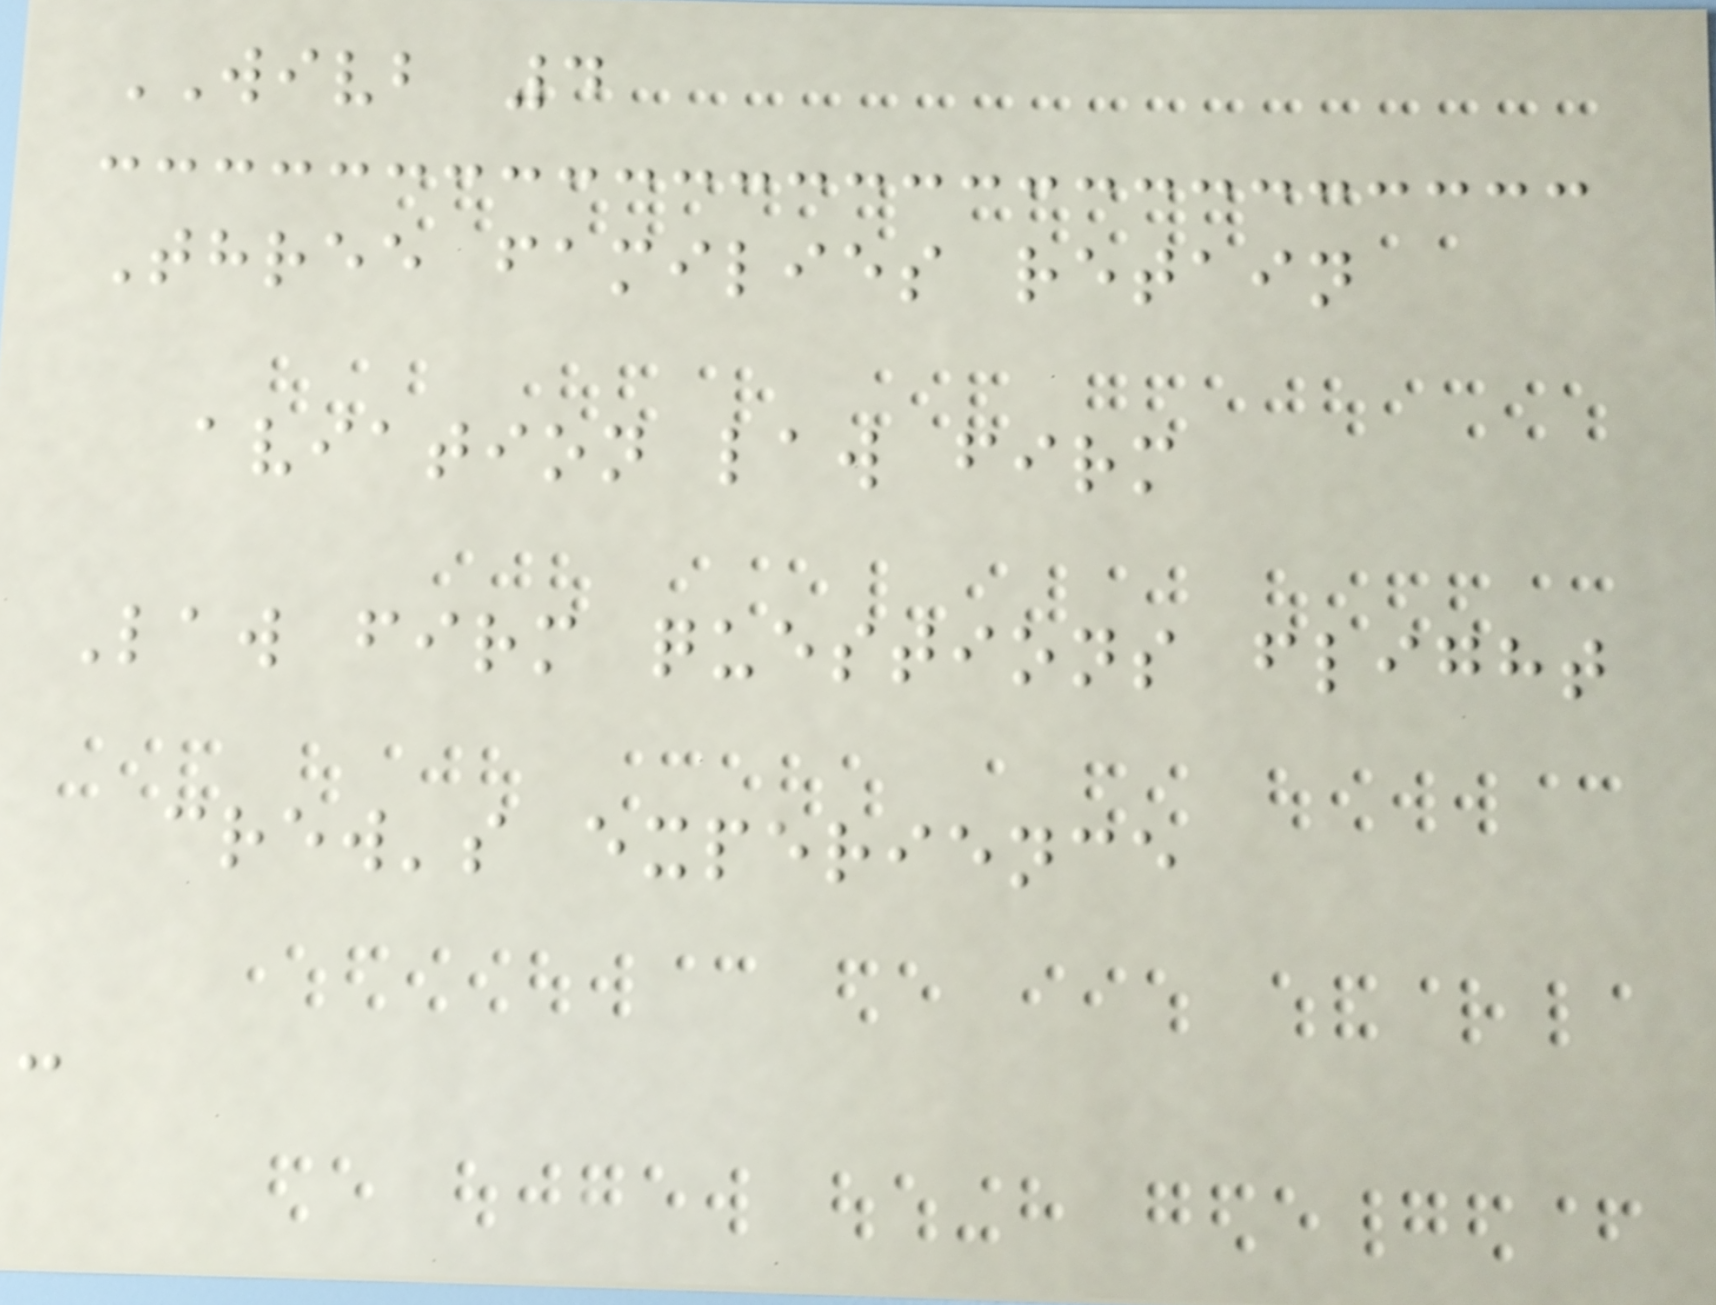WIVB 4
Three families retain
aviation law firm
Law firm questions flight
crew's experience
-
